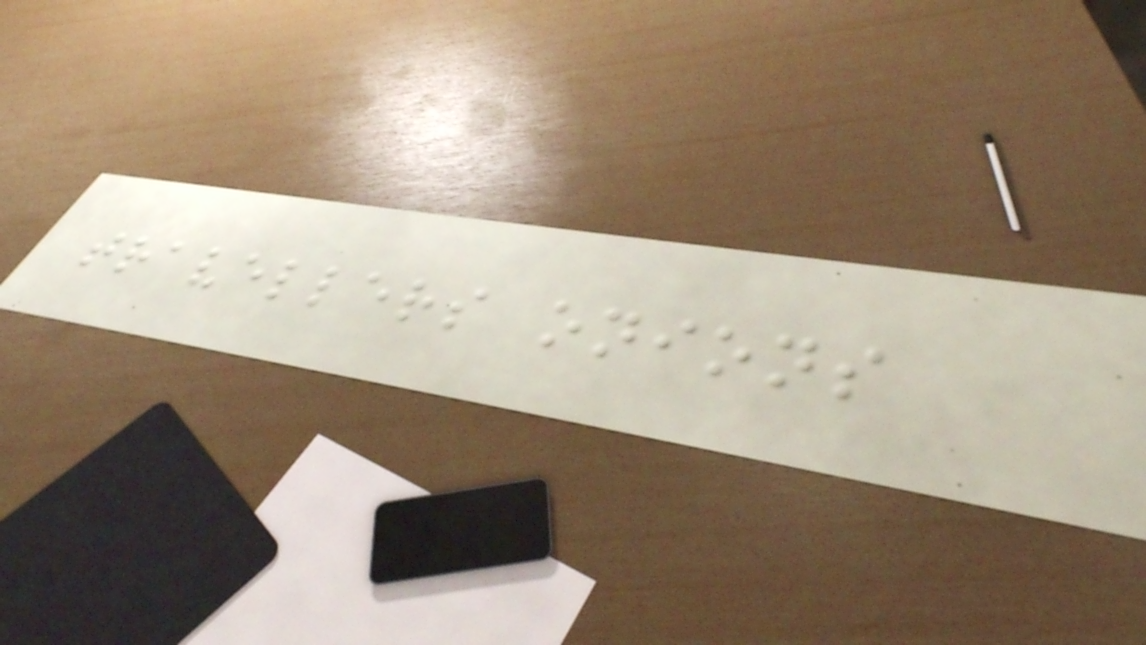travellers onions
